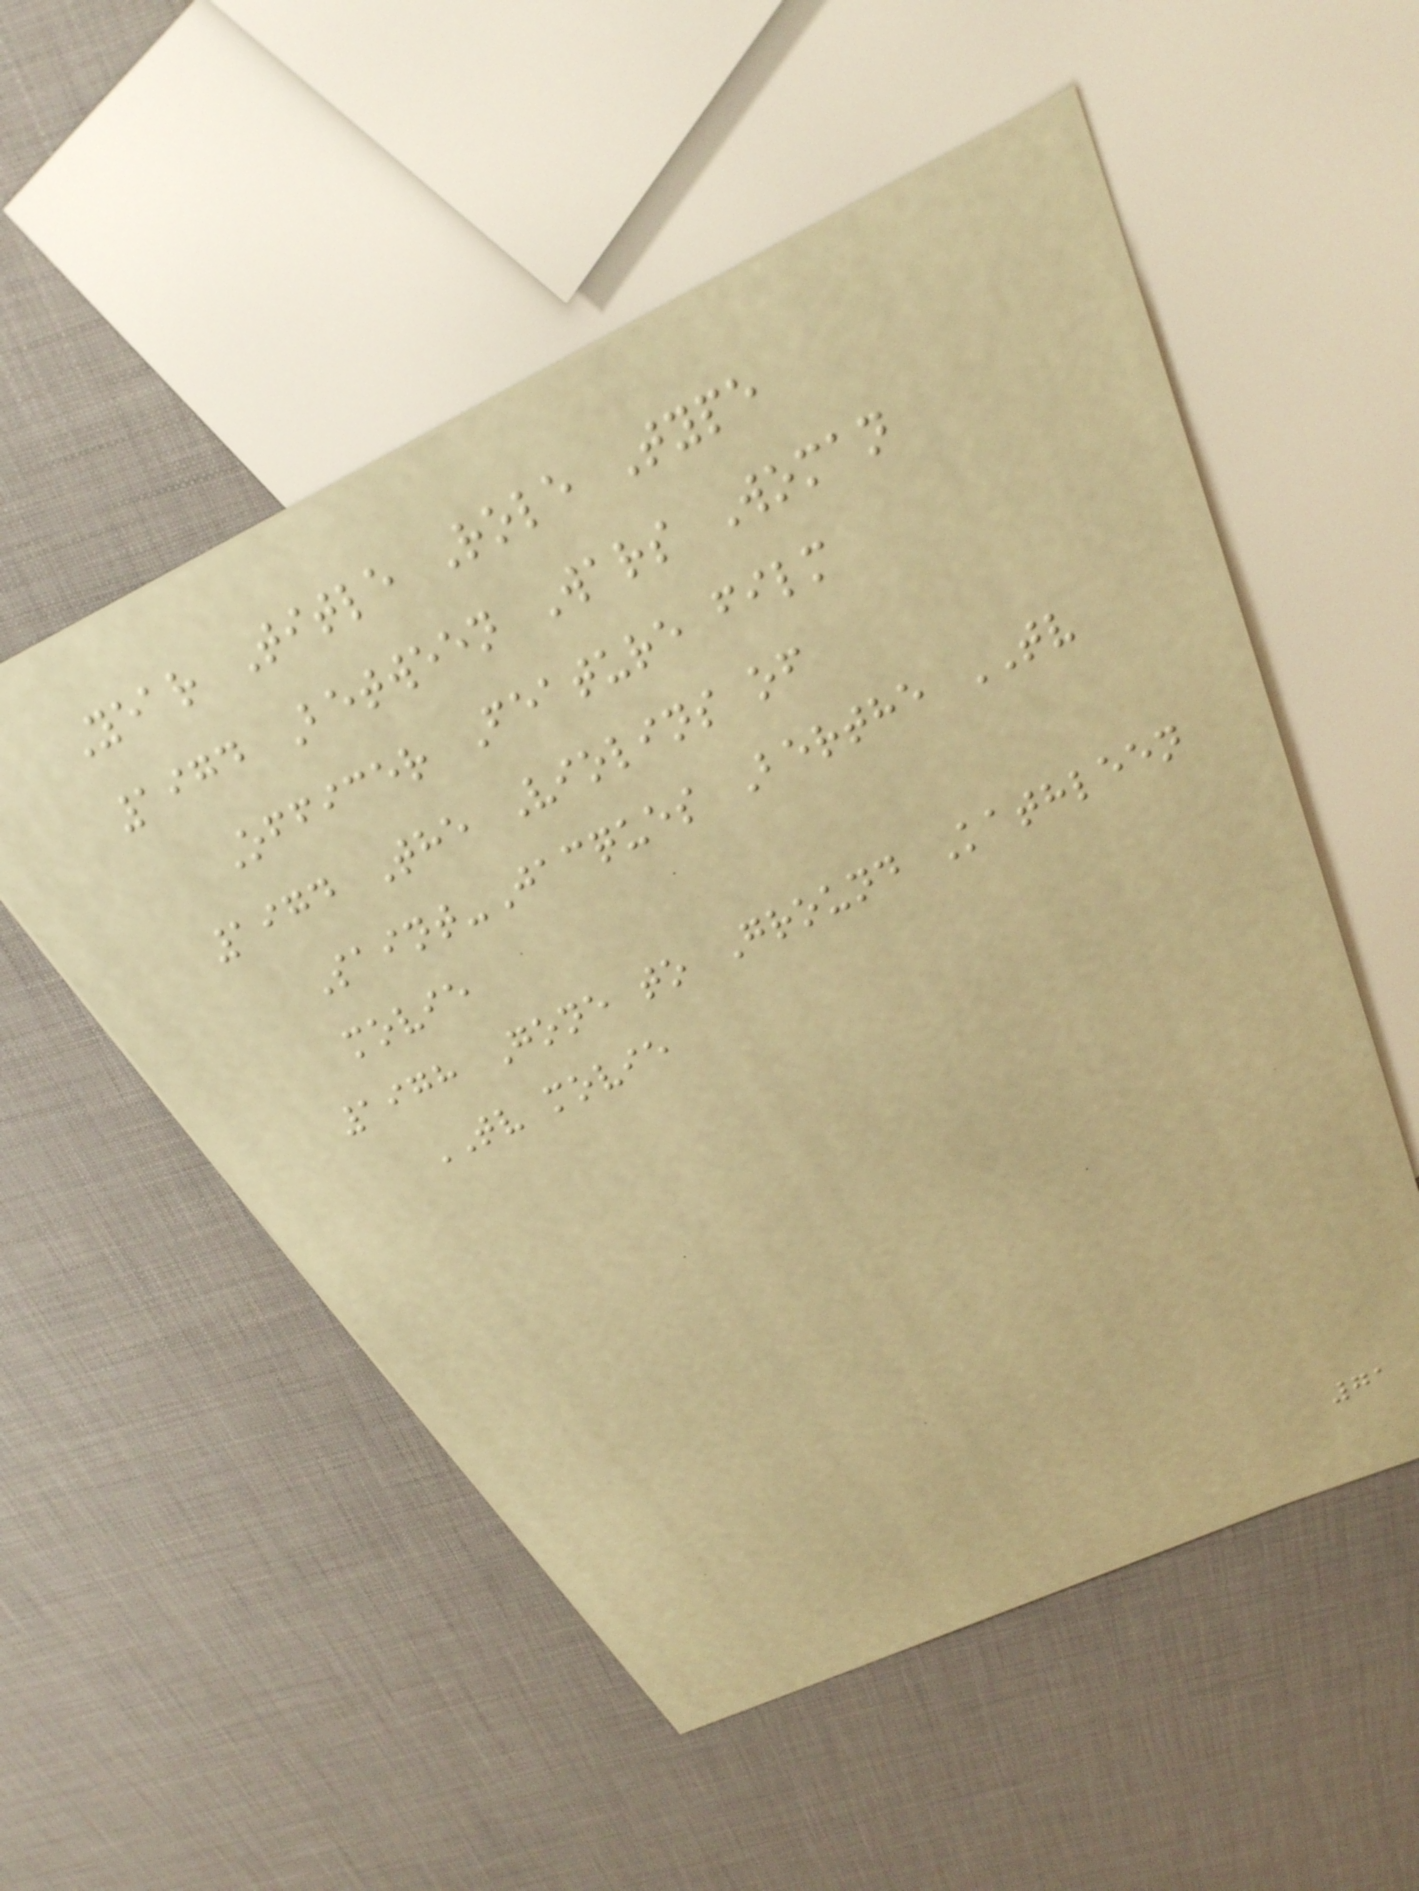Year Title Role Type
1974 Between Wars Woman
Officer Feature film
1974 The Violins of
Saint-Jacques Berthe TV
movie
1978 Gone to Ground Kathleen
TV movie
71
